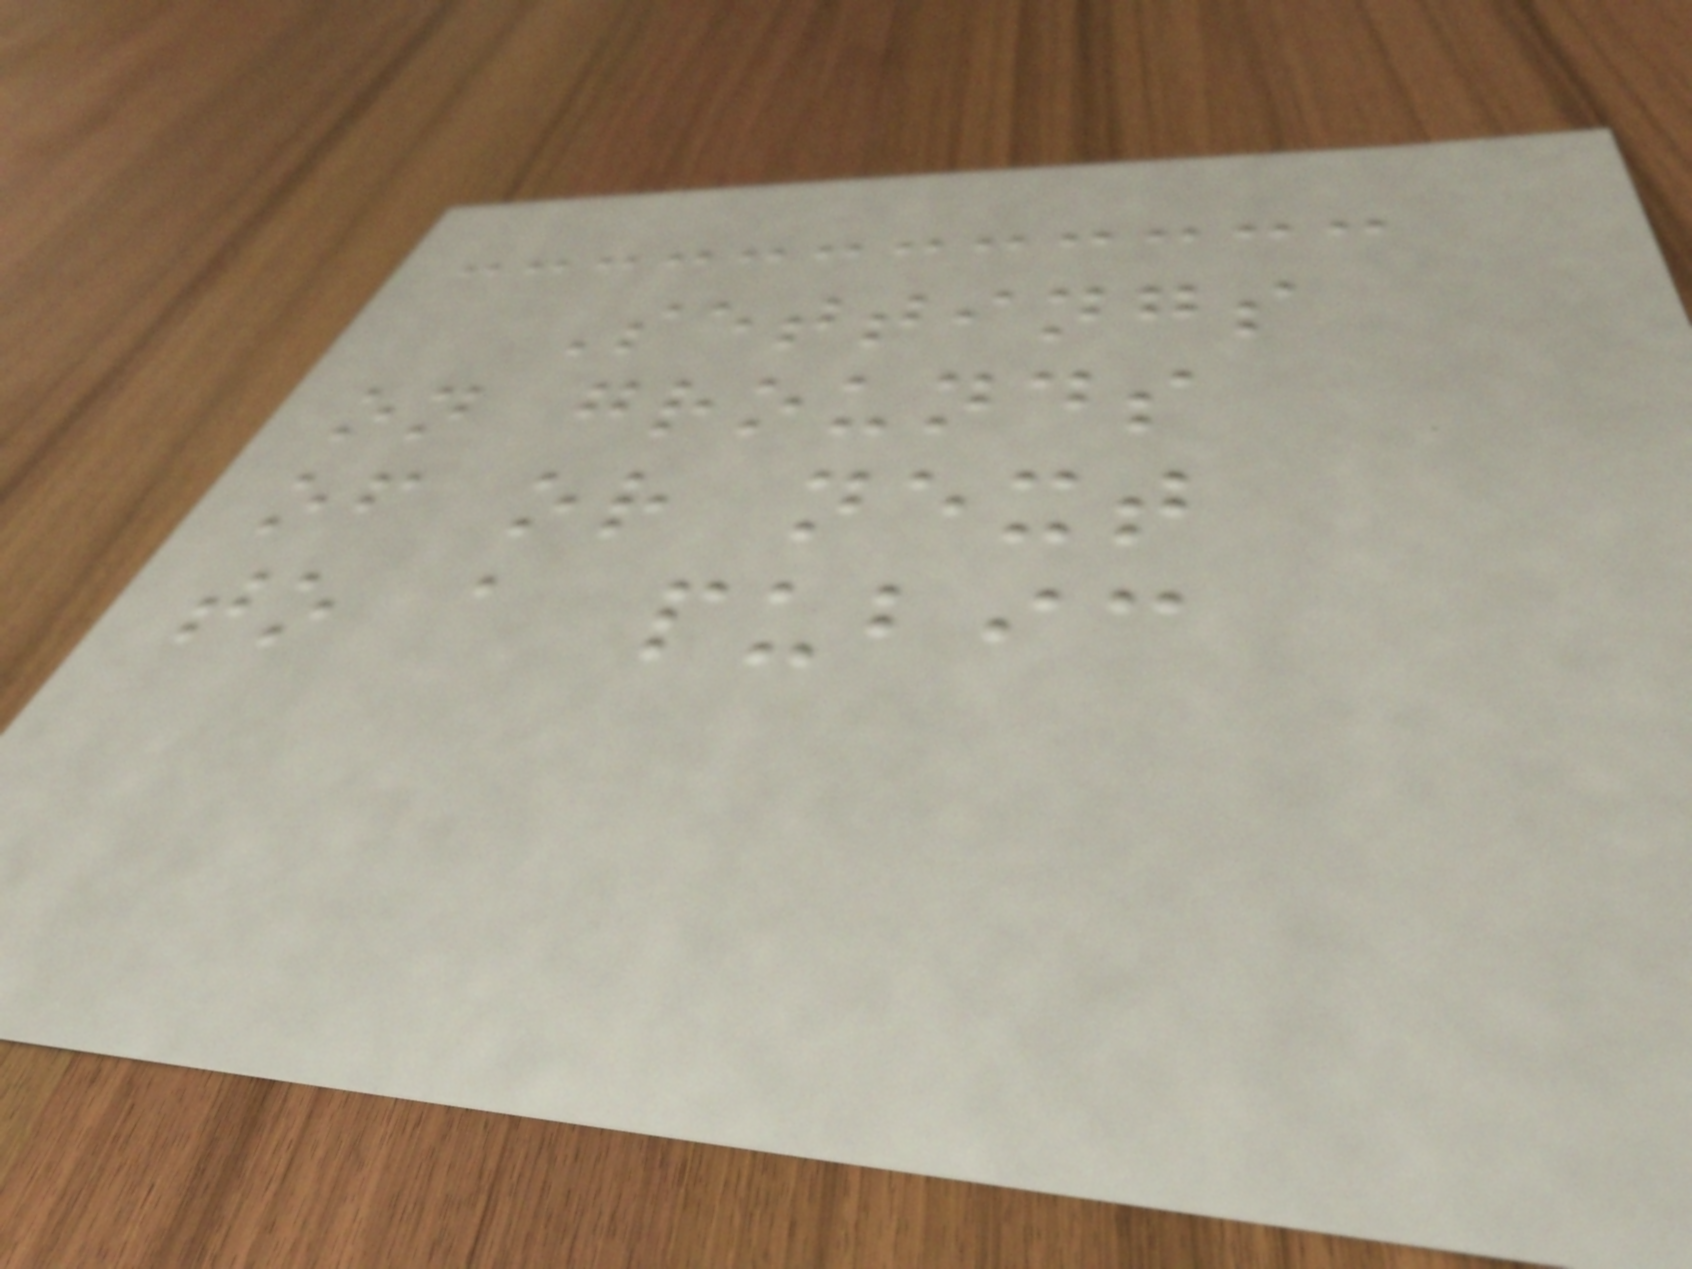Settings
on grounds
of or next
to a pubic
